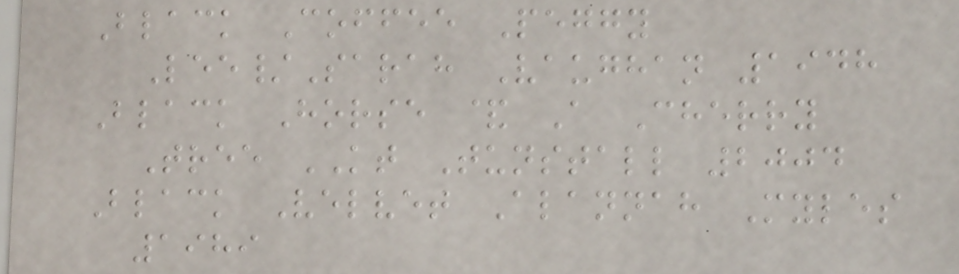Black Coffee Peggy
Lee/Sarah Vaughan 1948
Black Horse & A Cherry
Tree KT Tunstall 2004
Black Velvet Alannah Myles
1989
